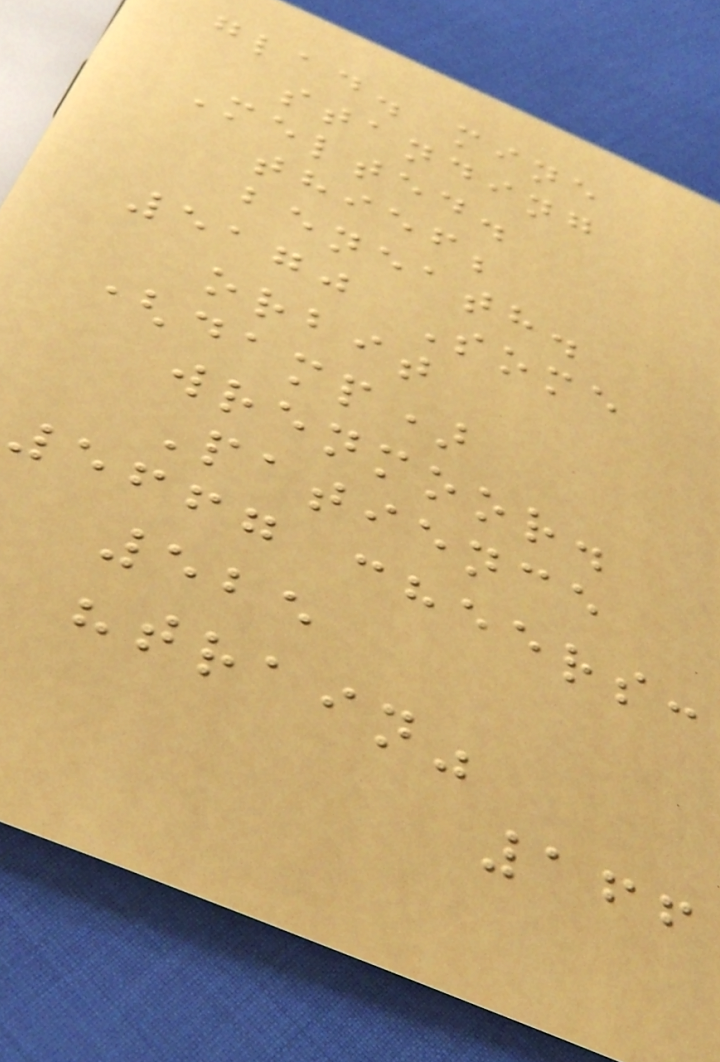glad. mine
standing
Melted.
thief;
beneath.
5170 Some
orbit
(damp)
wrenmoor.
Patience
5667 cheers:
525
"train"
166
